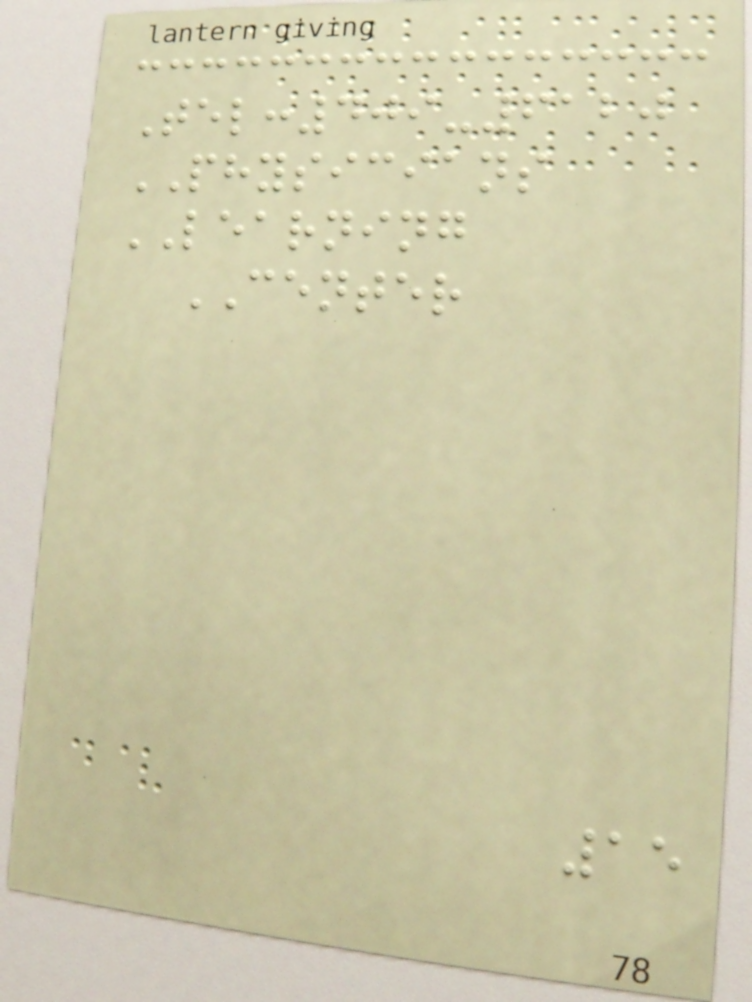Tel:409-6120
PHYSICIANS
LEARNING
CENTER
15
